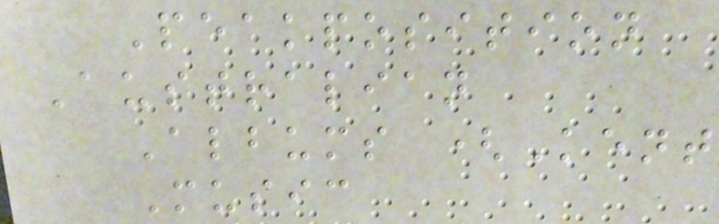Peakposition
Australian
Albums (Kent
Music
